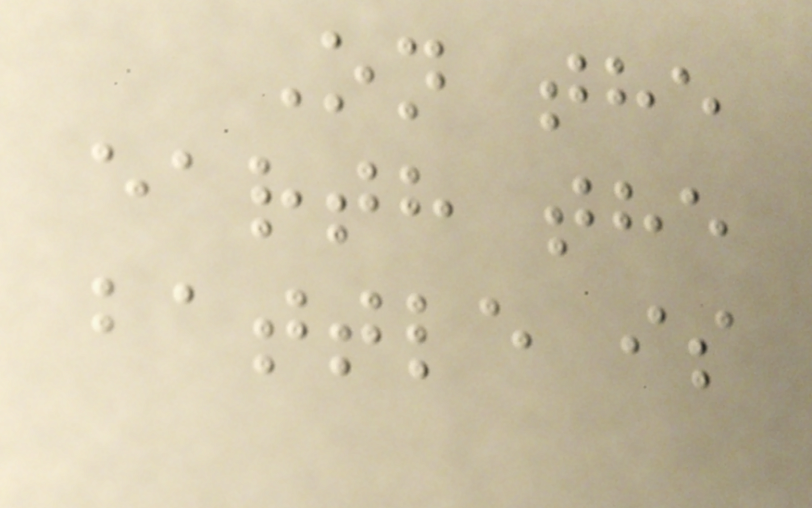On the
earth the
battle is
